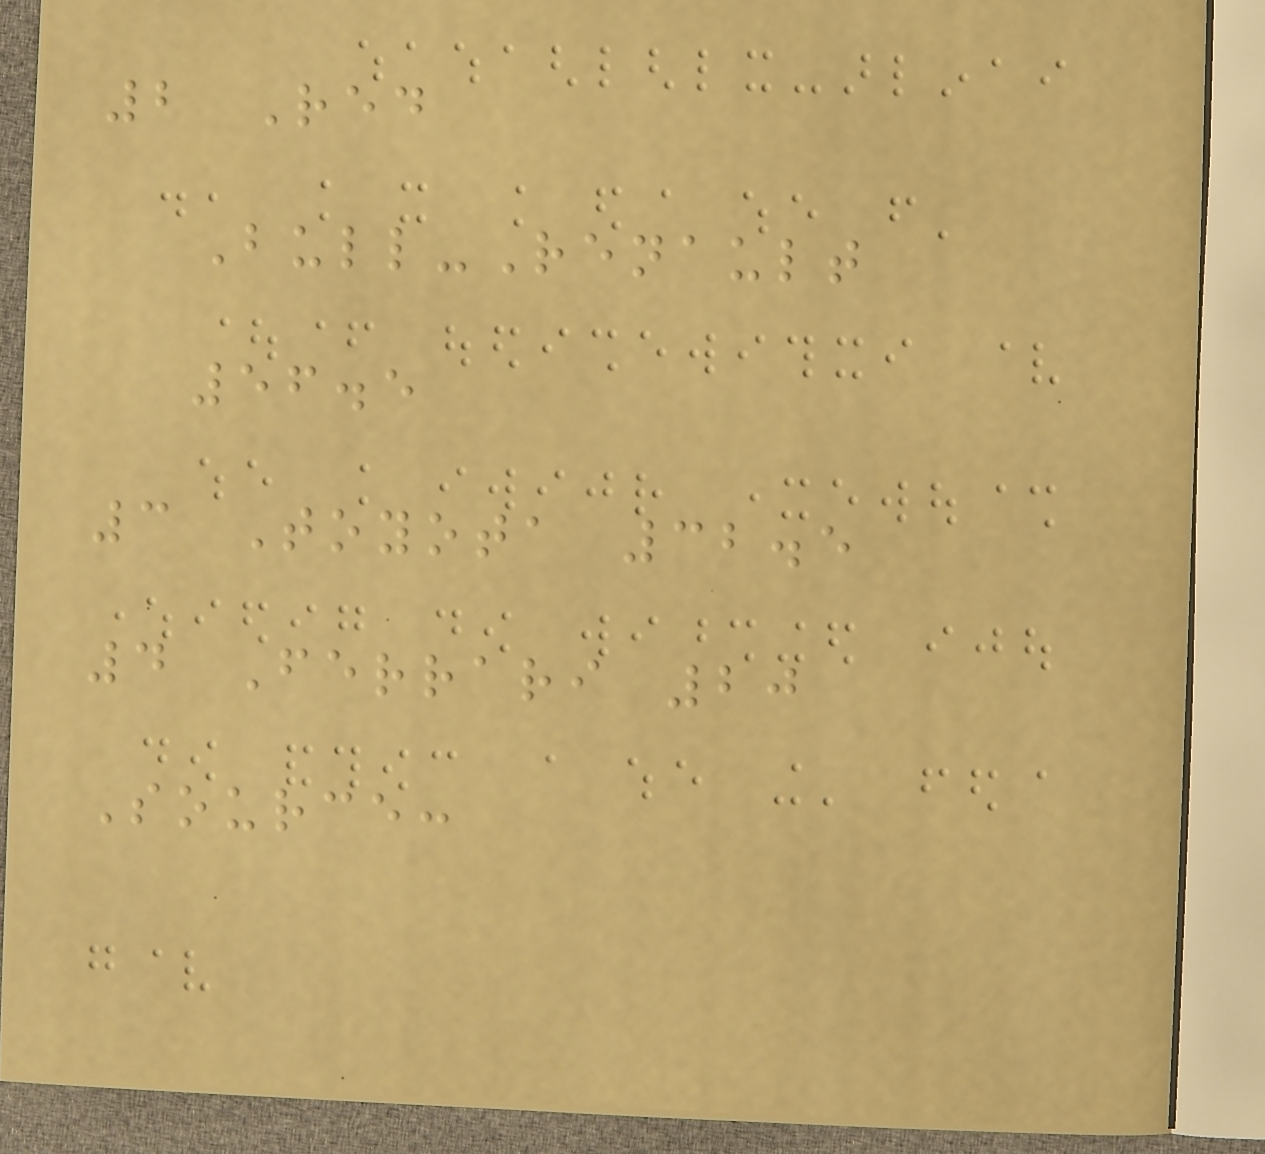2 Red
Bull-Renault
56.5
3 Toyota 32.5
4 Ferrari 20
Source:
